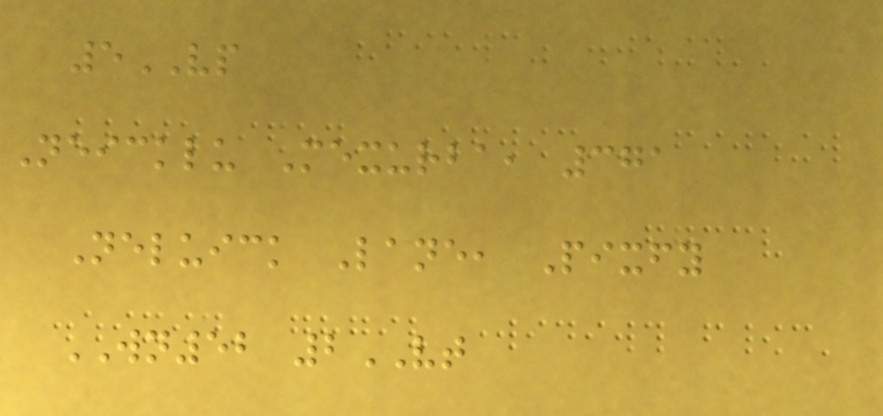5VP
Neicklu Mexurba, 371
Neluick Lane, Pixfy
WN52 2VT
